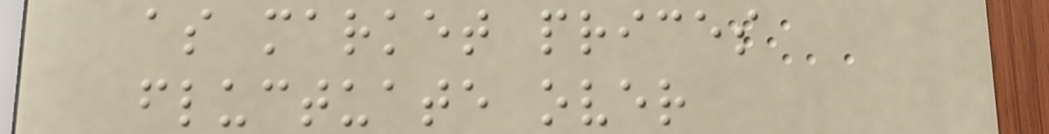as market prices
fluctuate over
